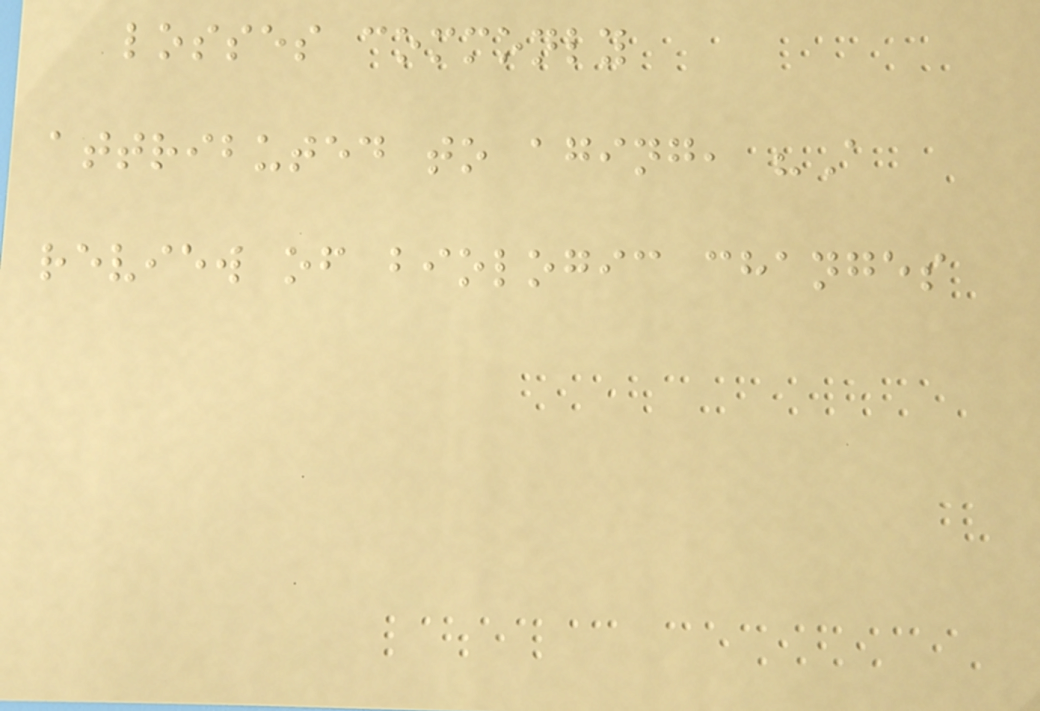losses commonly
attributed to aging, "A
review of biologic changes
